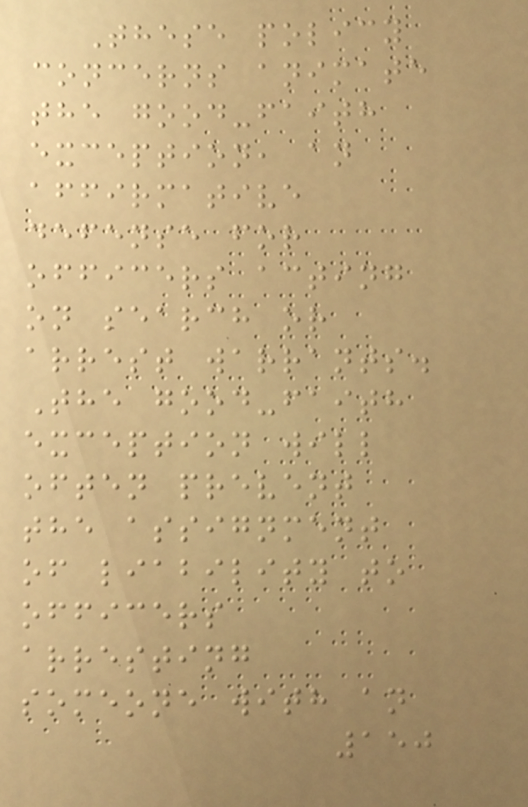These policy
concerns animate
the good-faith
exception, an
affirmative
defense for
officers acting
on search or
arrest warrants.
The good-faith
exception will
often prevent
the assignment
of liability to
officers
arresting
someone with an
150
